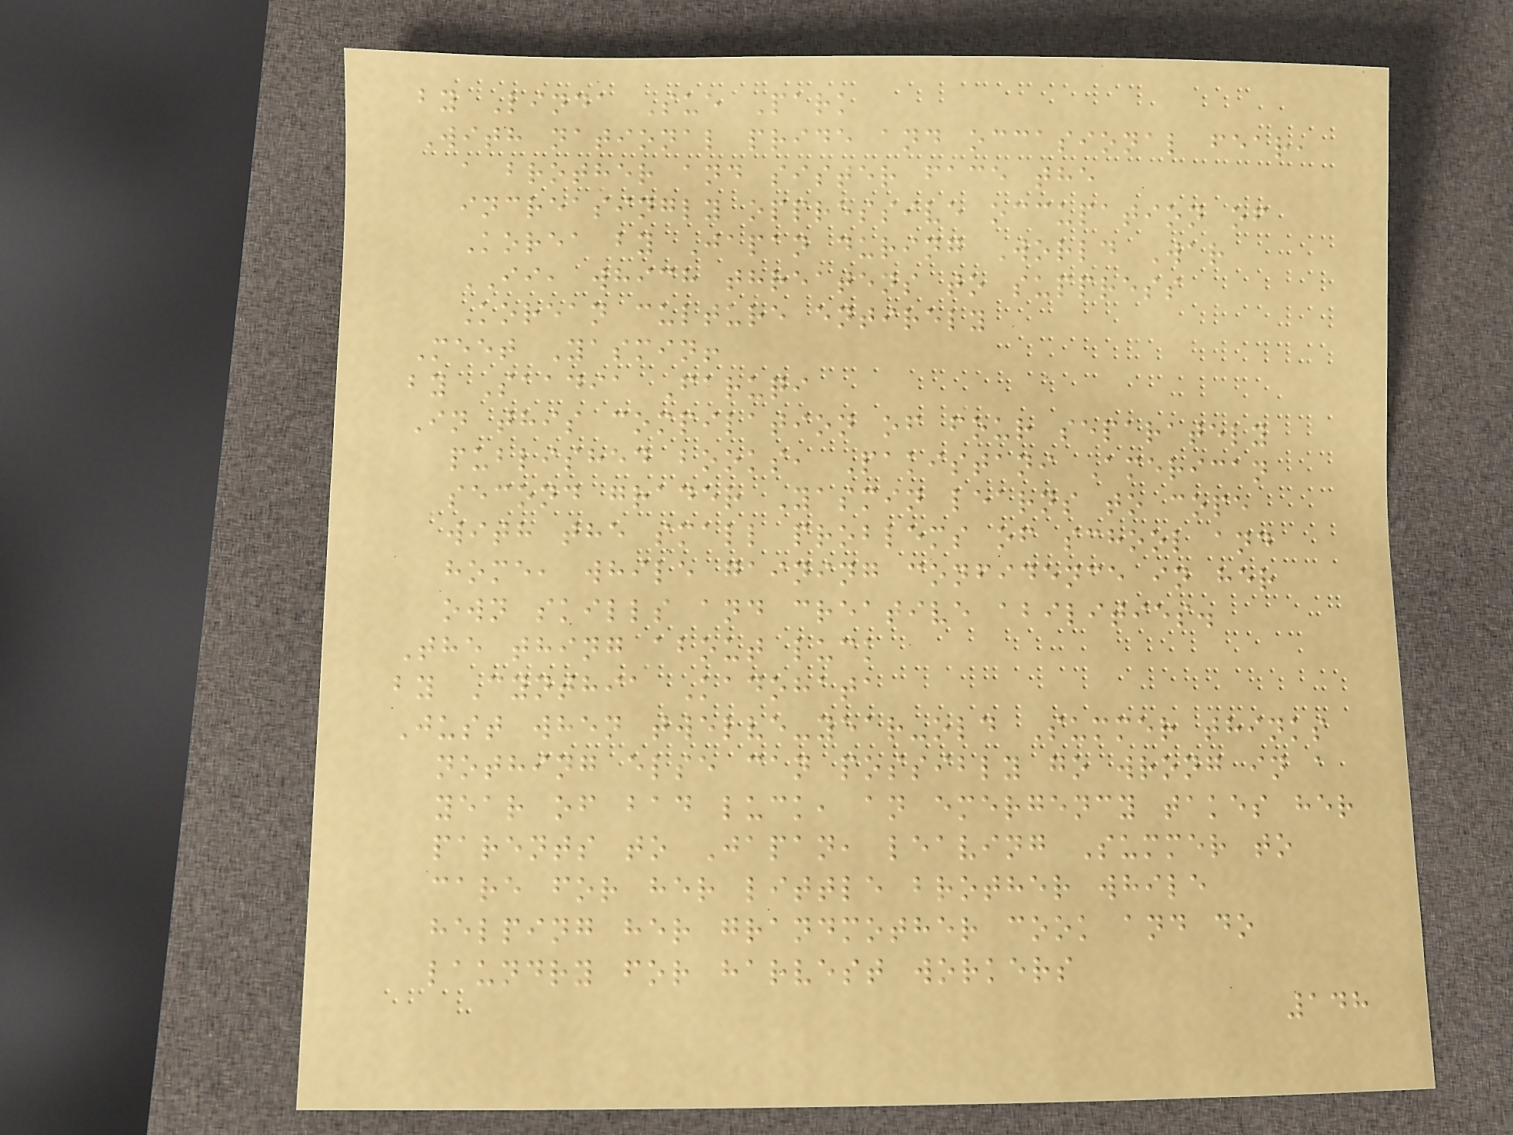by Linda Sue Park
With national pride and occasional fear,
a brother and sister face the
increasingly oppressive occupation of
Korea by Japan during World War
II, which threatens to suppress
Korean culture entirely
Meet Yasmin!
by Saadia Faruqi
In this compilation of four separately
published books, Pakistani American
second grader Yasmin learns to cope
with the small problems of school and
home, while gaining confidence in her
own skills and creative abilities.
The thing about luck
by Cynthia Kadohata
Just when twelve-year-old Summer thinks
nothing else can possibly go wrong in a
year of bad luck, an emergency takes her
parents to Japan, leaving Summer to
care for her little brother while
helping her grandmother cook and do
laundry for harvest workers
148
